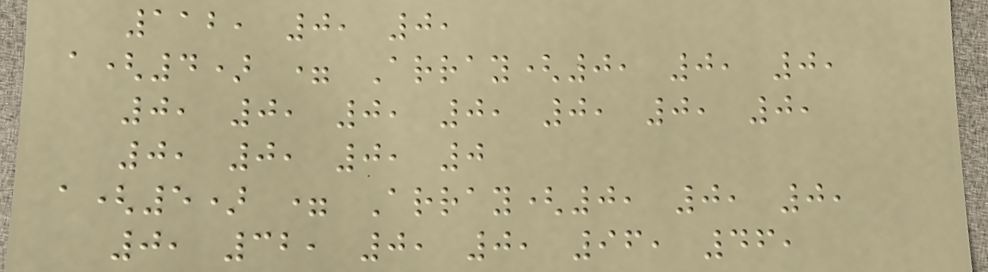112, 0, 0,
a(4) = Array(0, 0, 0,
0, 0, 0, 0, 0, 0, 0,
0, 0, 0, 0
a(5) = Array(0, 0, 0,
0, 32, 0, 0, 96, 46,
